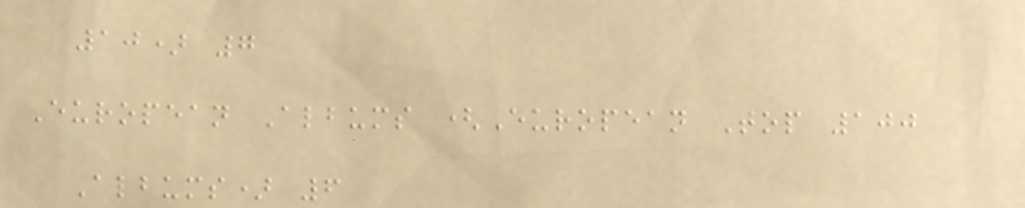10) 7
European Albums (European Top 100
Albums) 6
